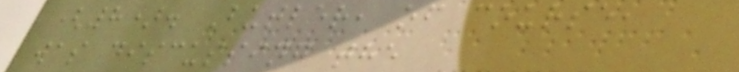(8). Butler, of course,
was discussing the
